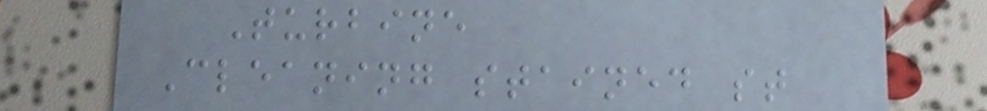Turbine
Cleaning stained st
